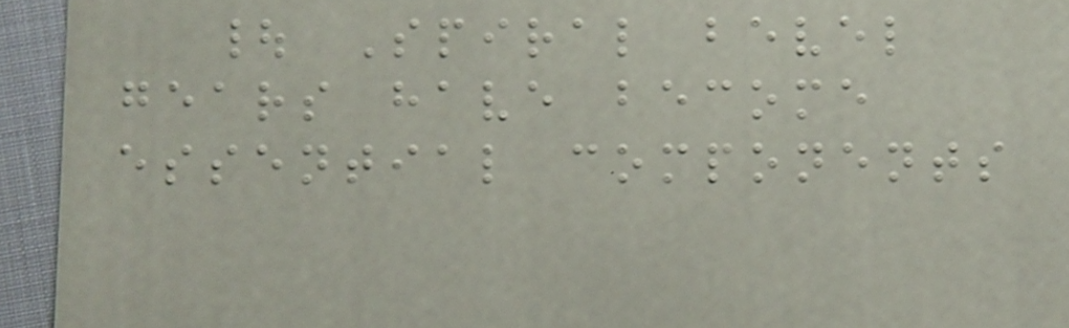| Spiral bevel
gears have become
essential components
